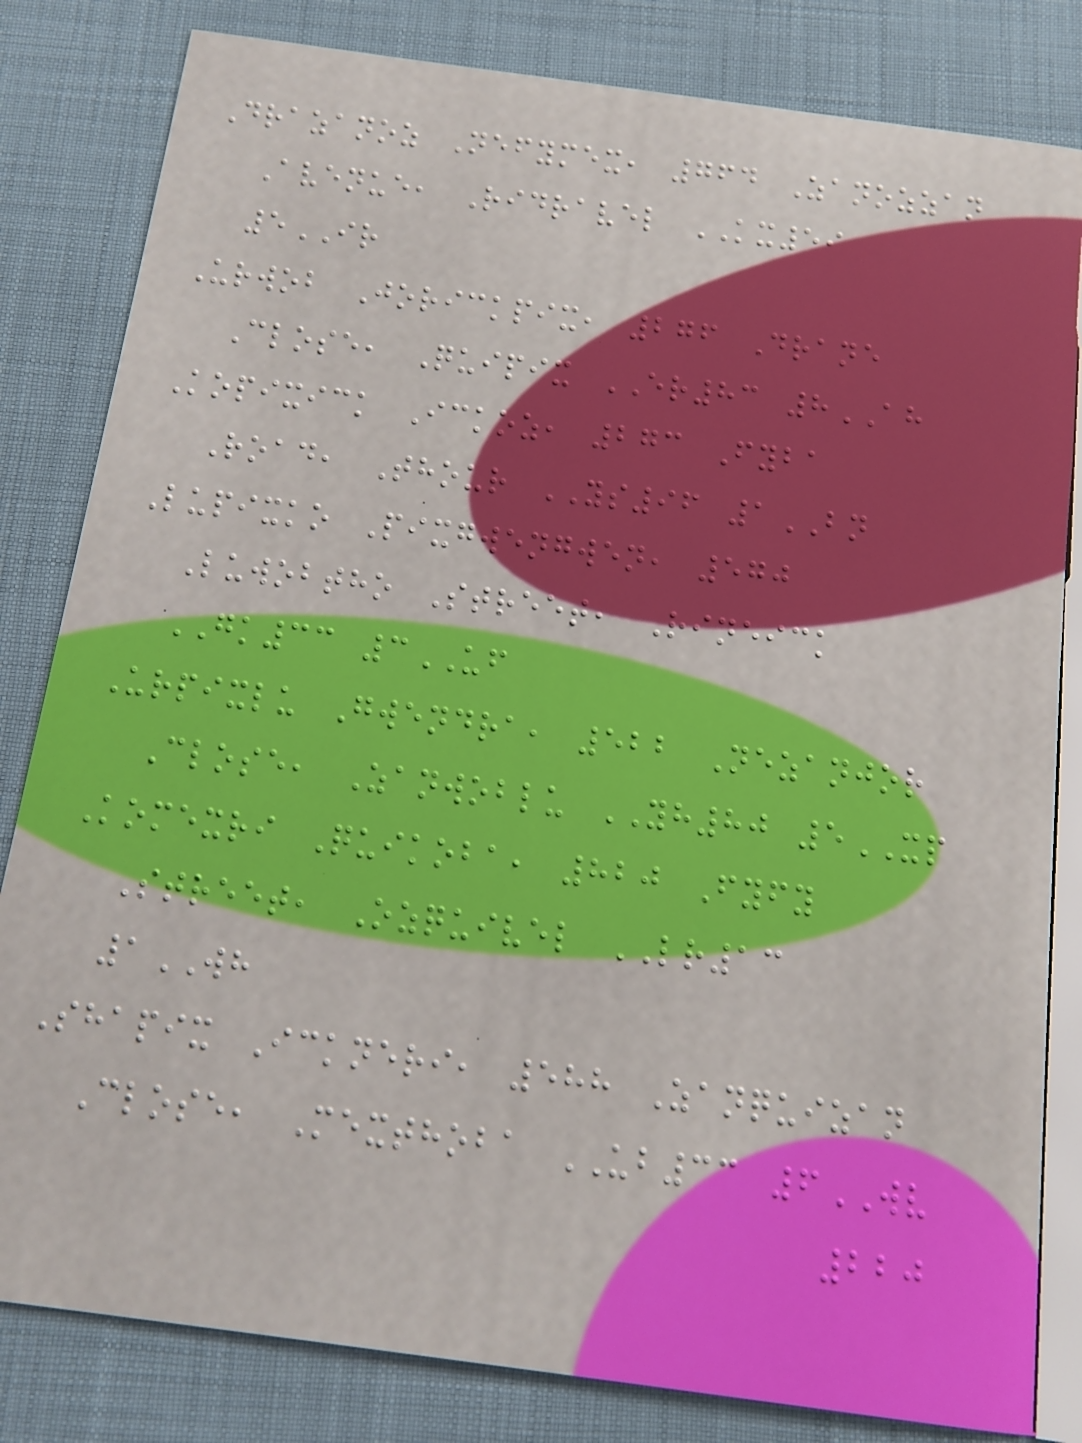Drazanoz Nefymex, 764 Zanozzan
Avenue, Ridravel KX59
5IR
Urwob Jorickpix, 276 Drane
Close, Quipix ER83 8AH
Kopixick Ickoz, 273 Fyba
Road, Thour YS96 1BN
Lupixko Pixgwengwen, 570
Luwobtho Street, Rineick
GK33 3UF
Urpixlu Gwendra, 522 Nezanjor
Close, Zanwoblu YH80 5XP
Komexri Quikoba, 820 Fyfy
Street, Ozquivel LR13
1WH
Shapix Ickneri, 588 Zanquizan
Close, Mexthoba UB33 6WV
220
